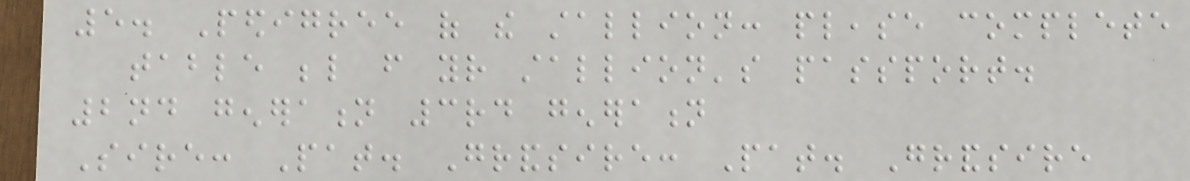5. Pedigree of the stallion: please complete
table below from your stallion's passport.
2nd generation 3rd generation
Sire: Pat. Grandsire: Pat. Grandsire
